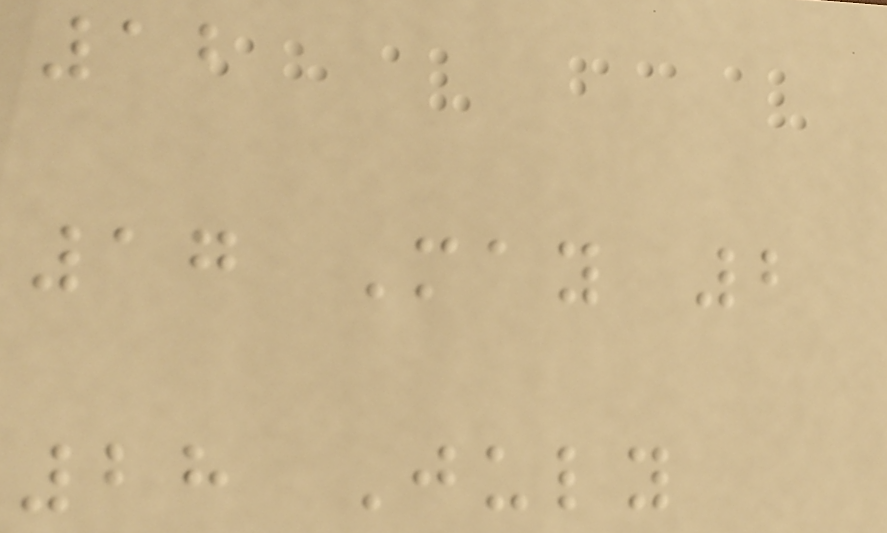12
17 May 2
28 July
